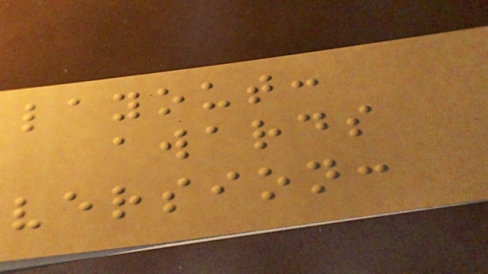layout:
awards
version:
